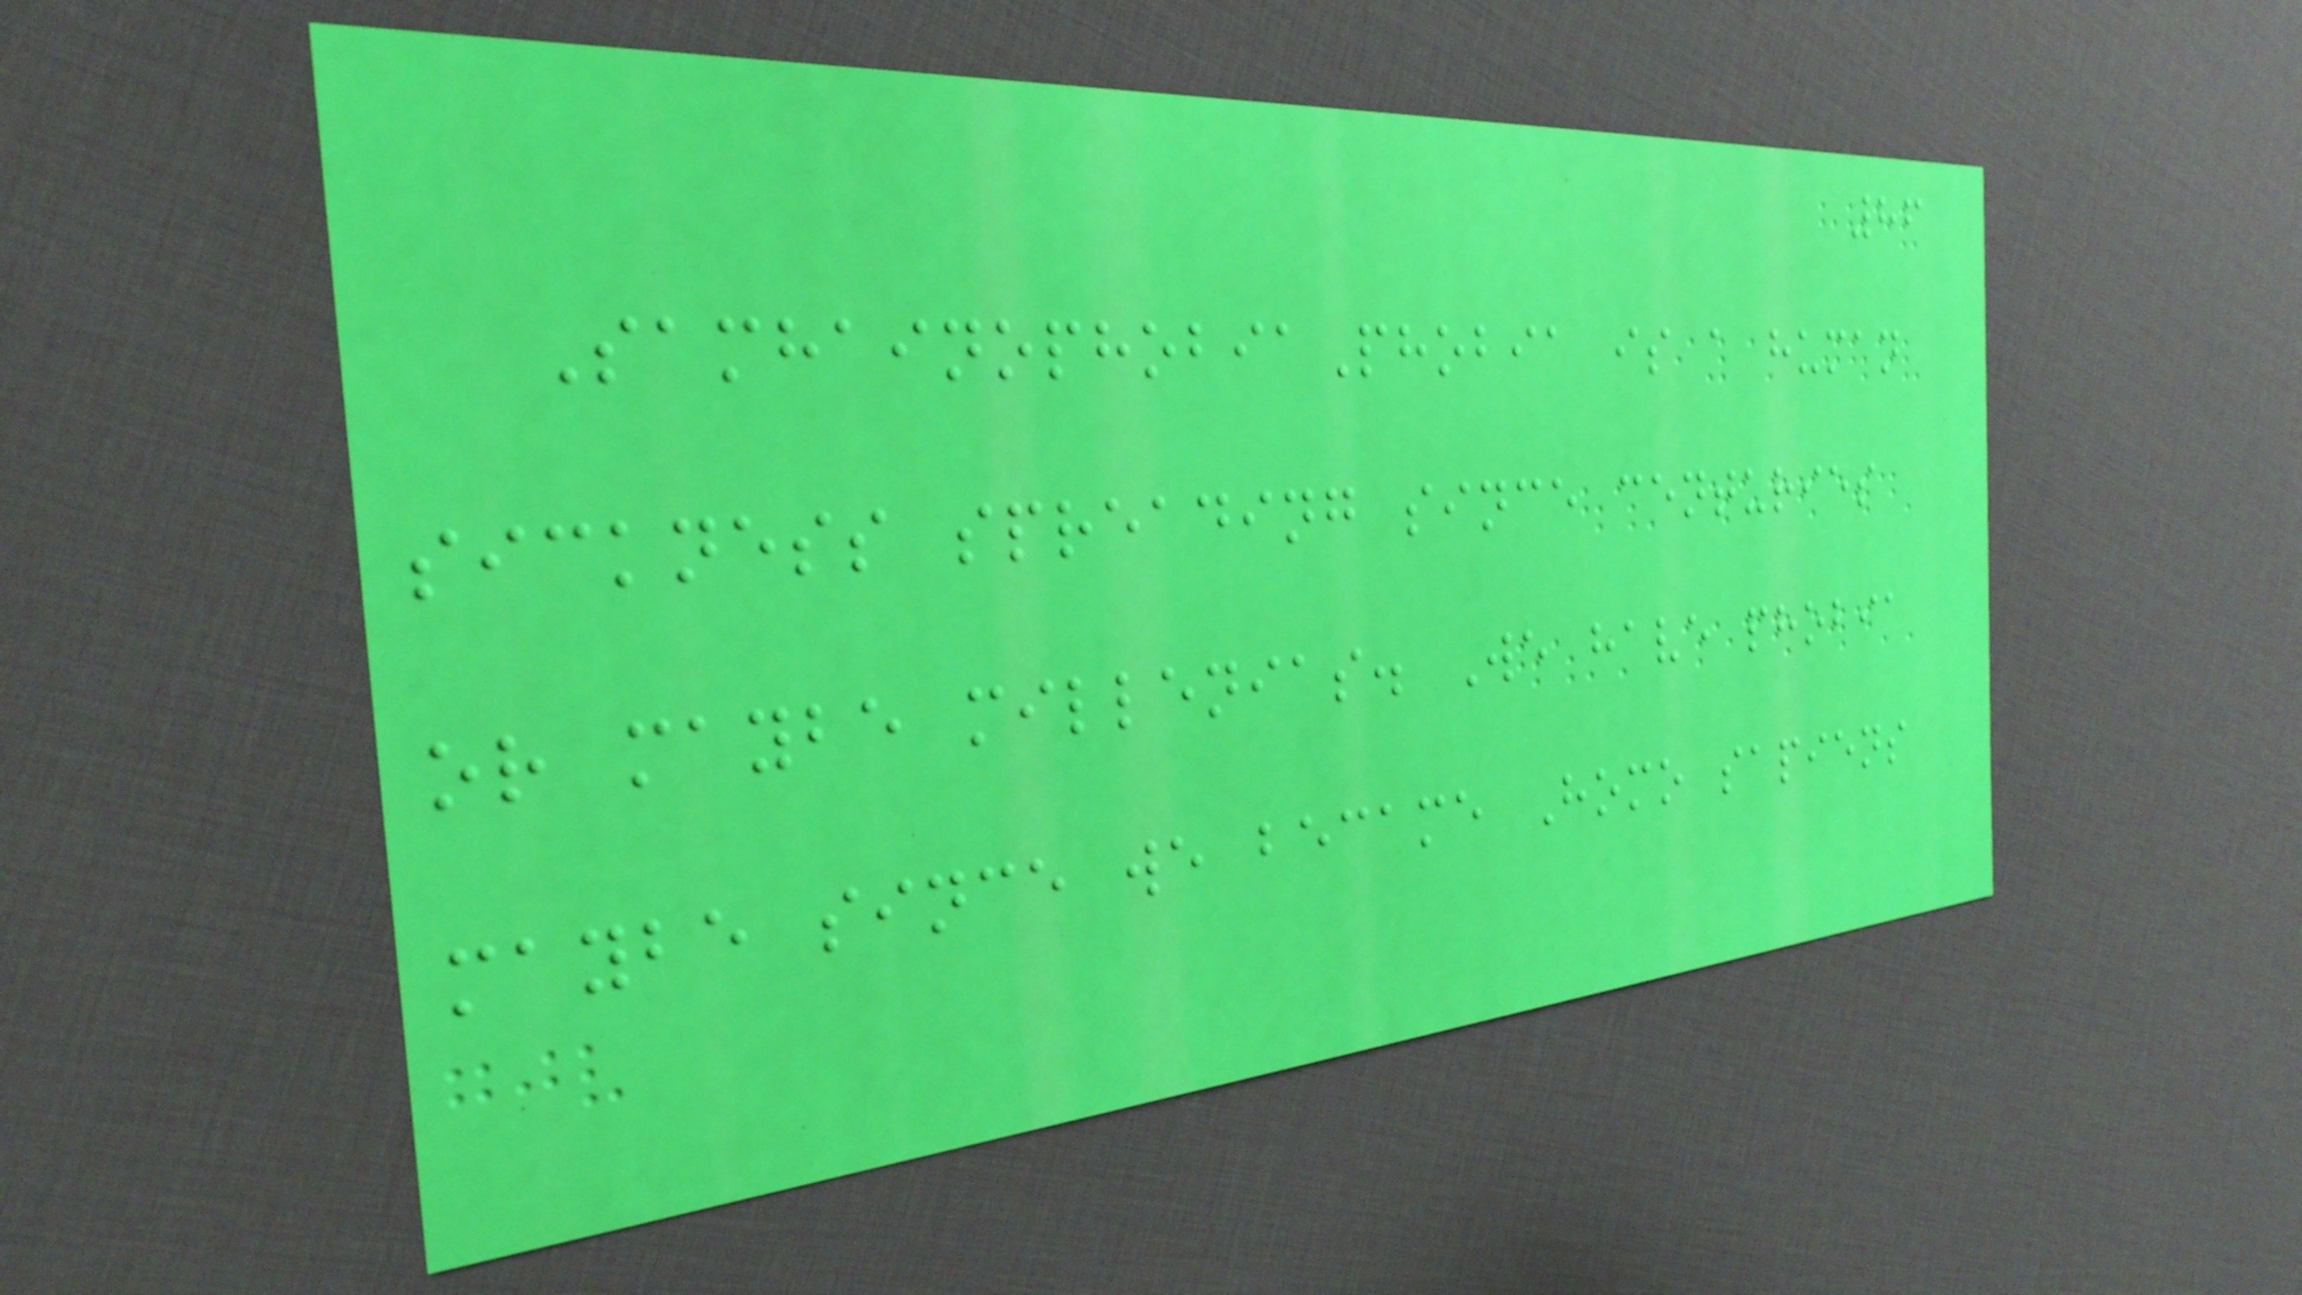86
SamhainophobiaPhobia is a human
sickness spreading since centuries
or maybe millenias. We have phobia
maybe since we became Homo sapiens
